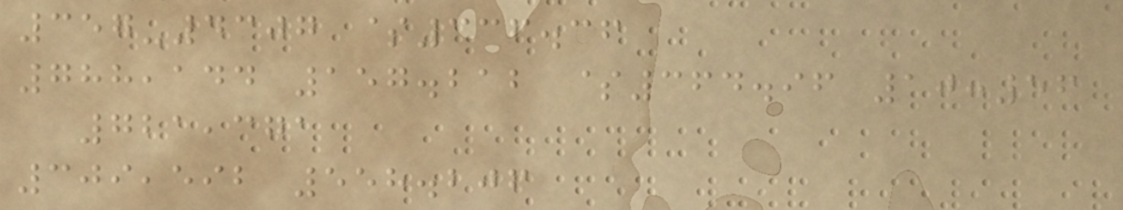357-4307 $336.36
788,144 157.212 $364.96 10:56
721,371
309,592 558.206
